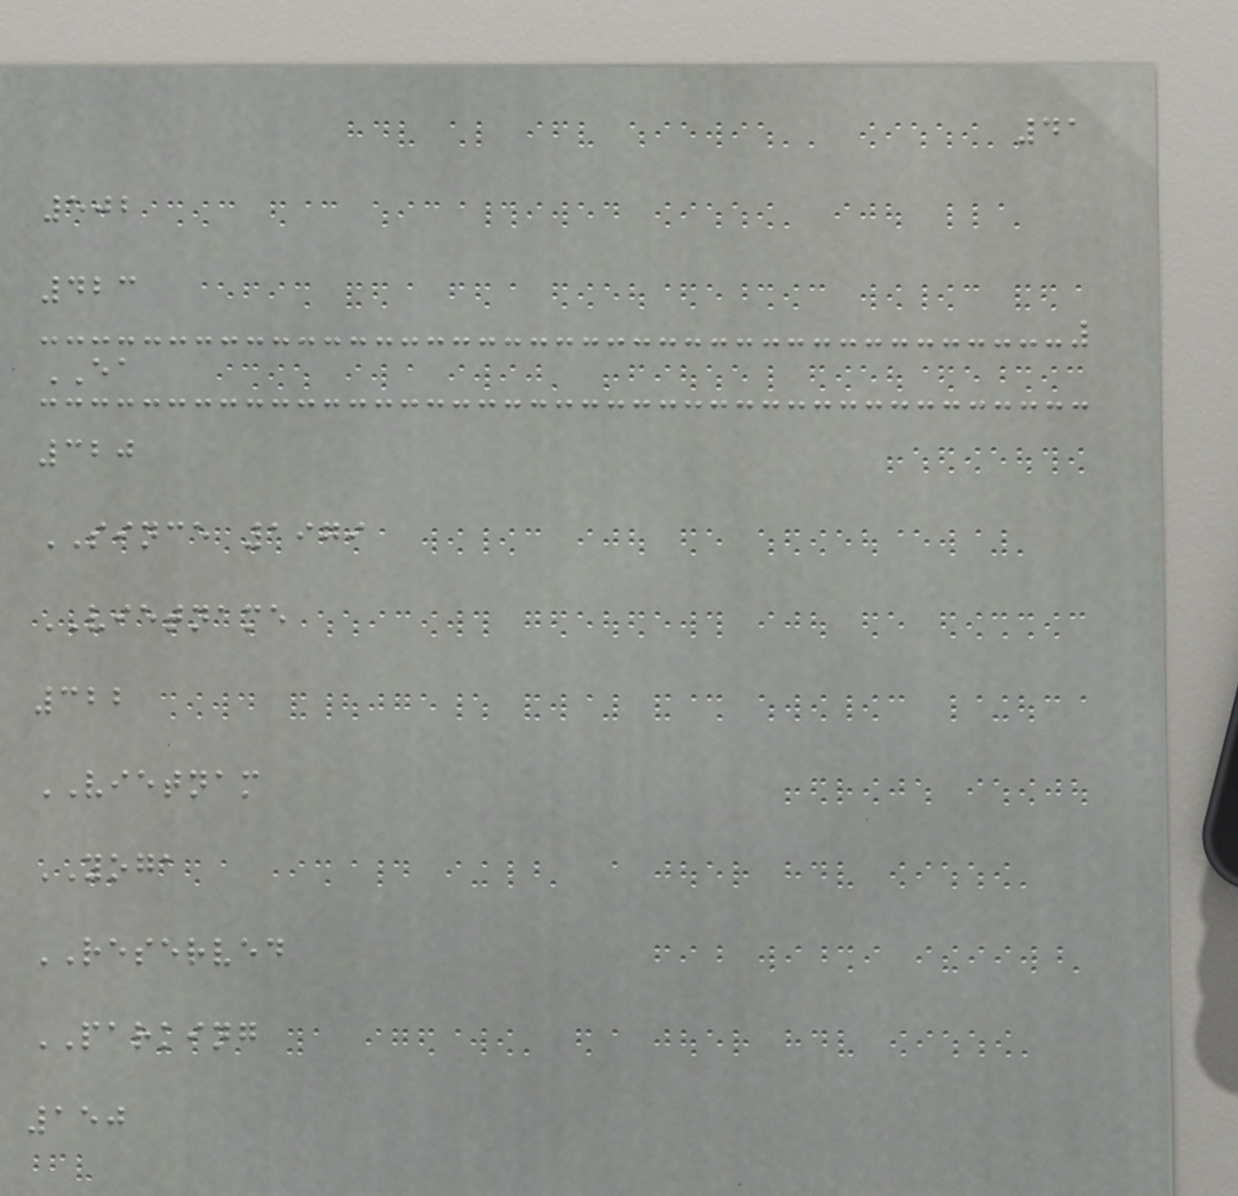41
502
423
EA
320
SINCE 1979
VIETNAME
322
VIETNAM
YOGA
RESERVED
PARKING
150
